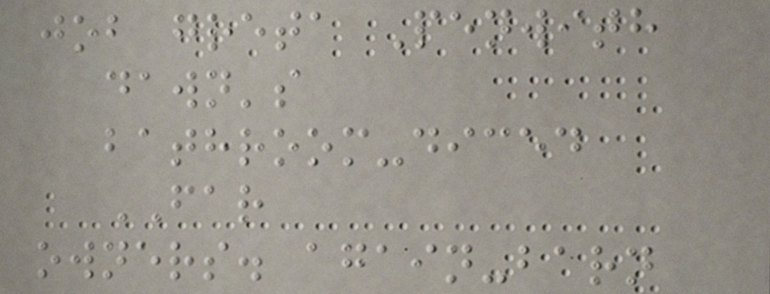job greta Penwith
dawn's
bathroom-diced
FAR
owners. again-barn
